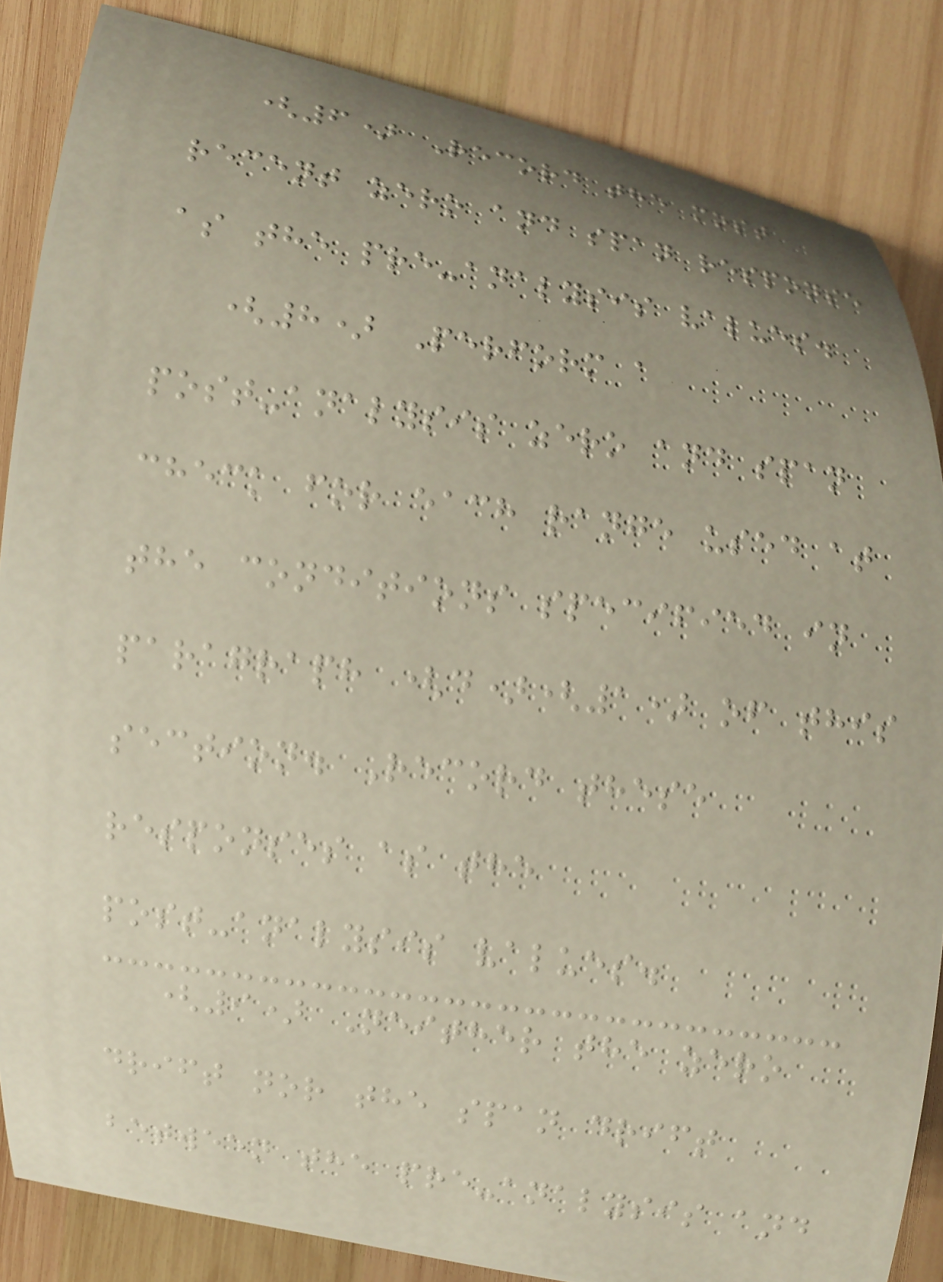(6) Record the most
recent zero and span response
as the pre-analysis values.
(8) Perform a
post-analysis zero and span
check for each range used at
the conditions specified in
paragraph (d)(1) of this
section. Record these
responses as the
post-analysis values.
(9) Neither the zero
drift nor the span drift
between the pre-analysis and
